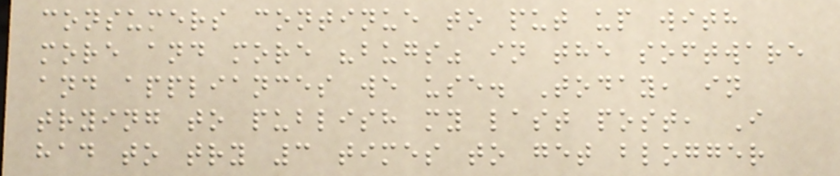consumers continue to put up with
more and more "bugs" in the software
and appliances we use. Today, in
trying to publish my last post, I
had to try 3 times to get blogger
